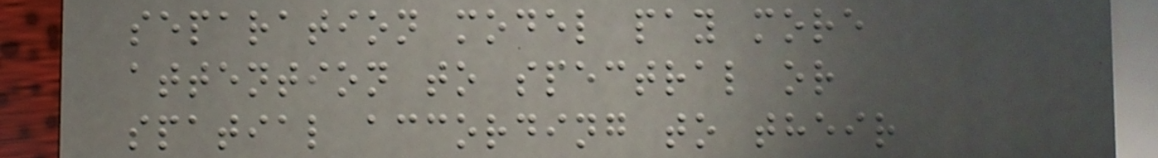separation model pay more
attention to spectral or
spatial according to their
